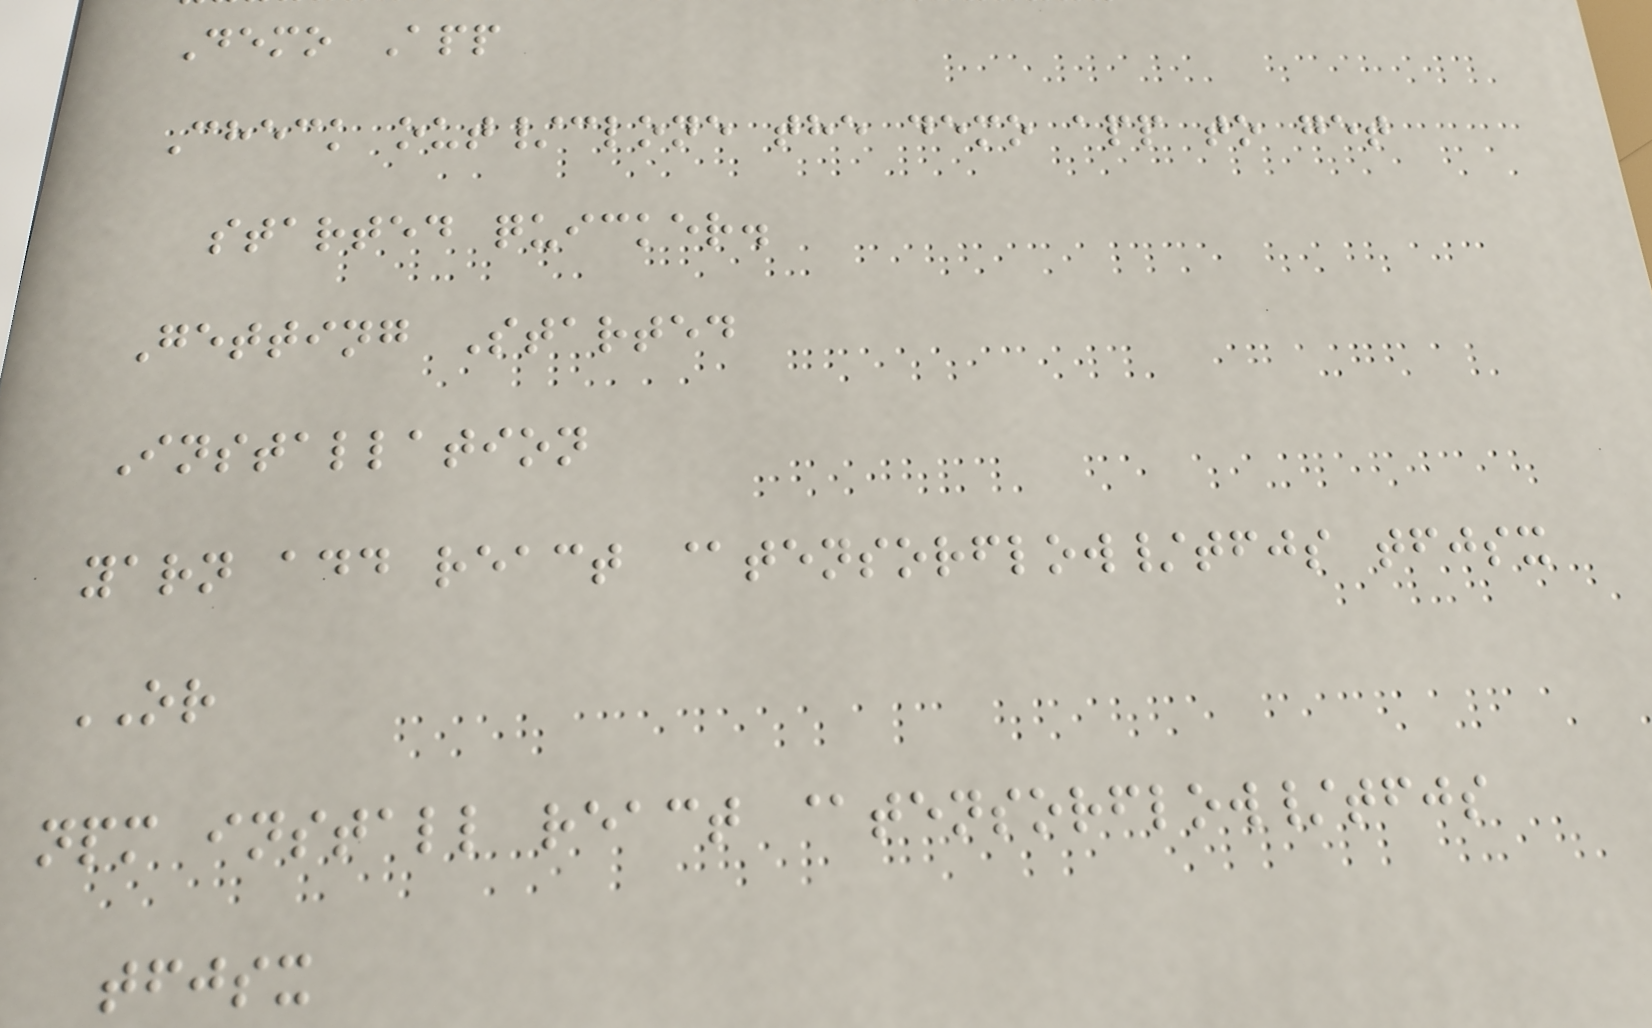Demo App
Check out/clone the demo app to get
started quicker.
Getting Started
Installation
yarn add react @tensorflow/tfjs tfjsx
OR
npm install react @tensorflow/tfjs
tfjsx
